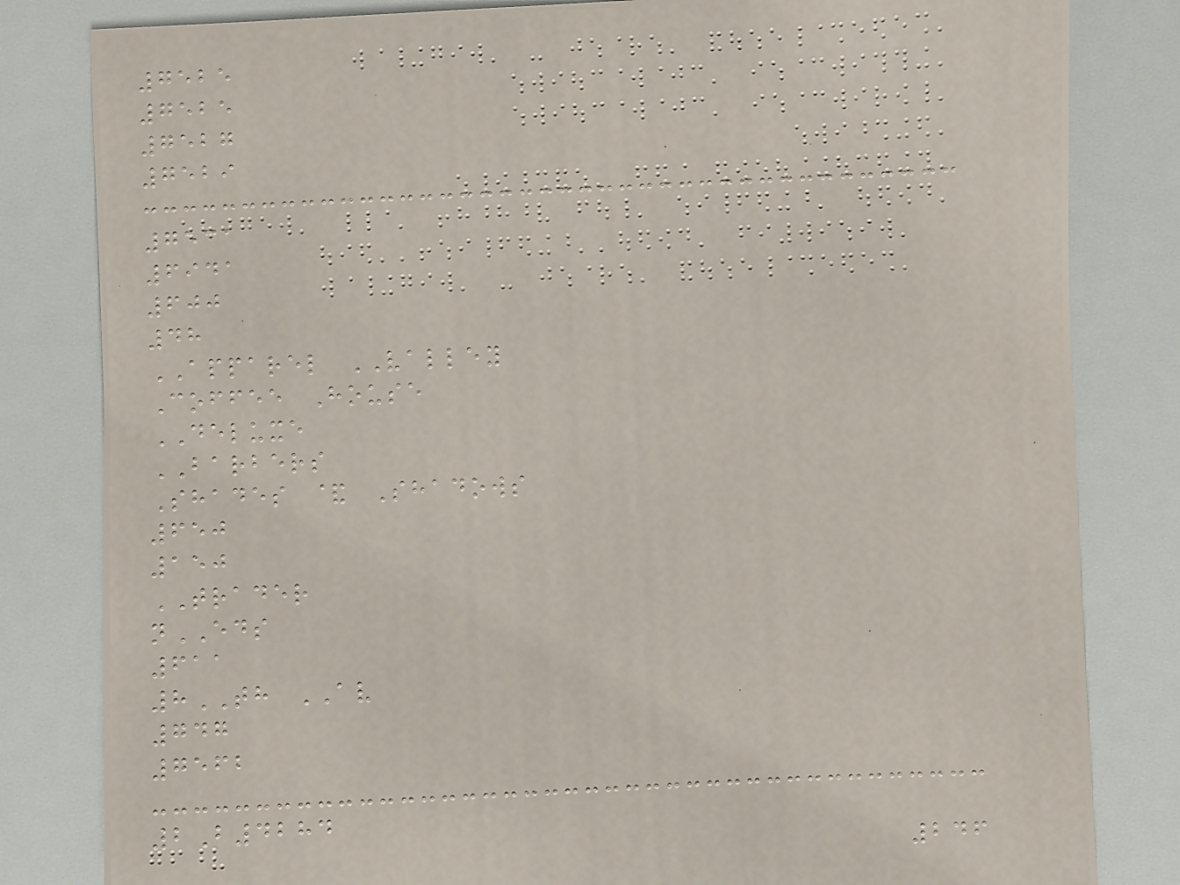7525
7525
7527
7529
7531
6941
600
48
APPAREL VALLEY
Coffee House
DELUXE
BARBERS
Shades & Shadows
650
150
TRADER
nEDS
611
8TH AV
747
7562
2B4284
246
